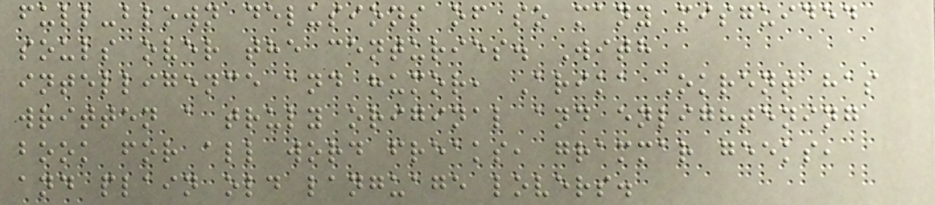full-blown delusions of so many misguided
souls over the centuries. With
intelligence and humor, Arika Okrent has
written a truly original and enlightening
book for all word freaks, grammar geeks,
and plain old language lovers.
